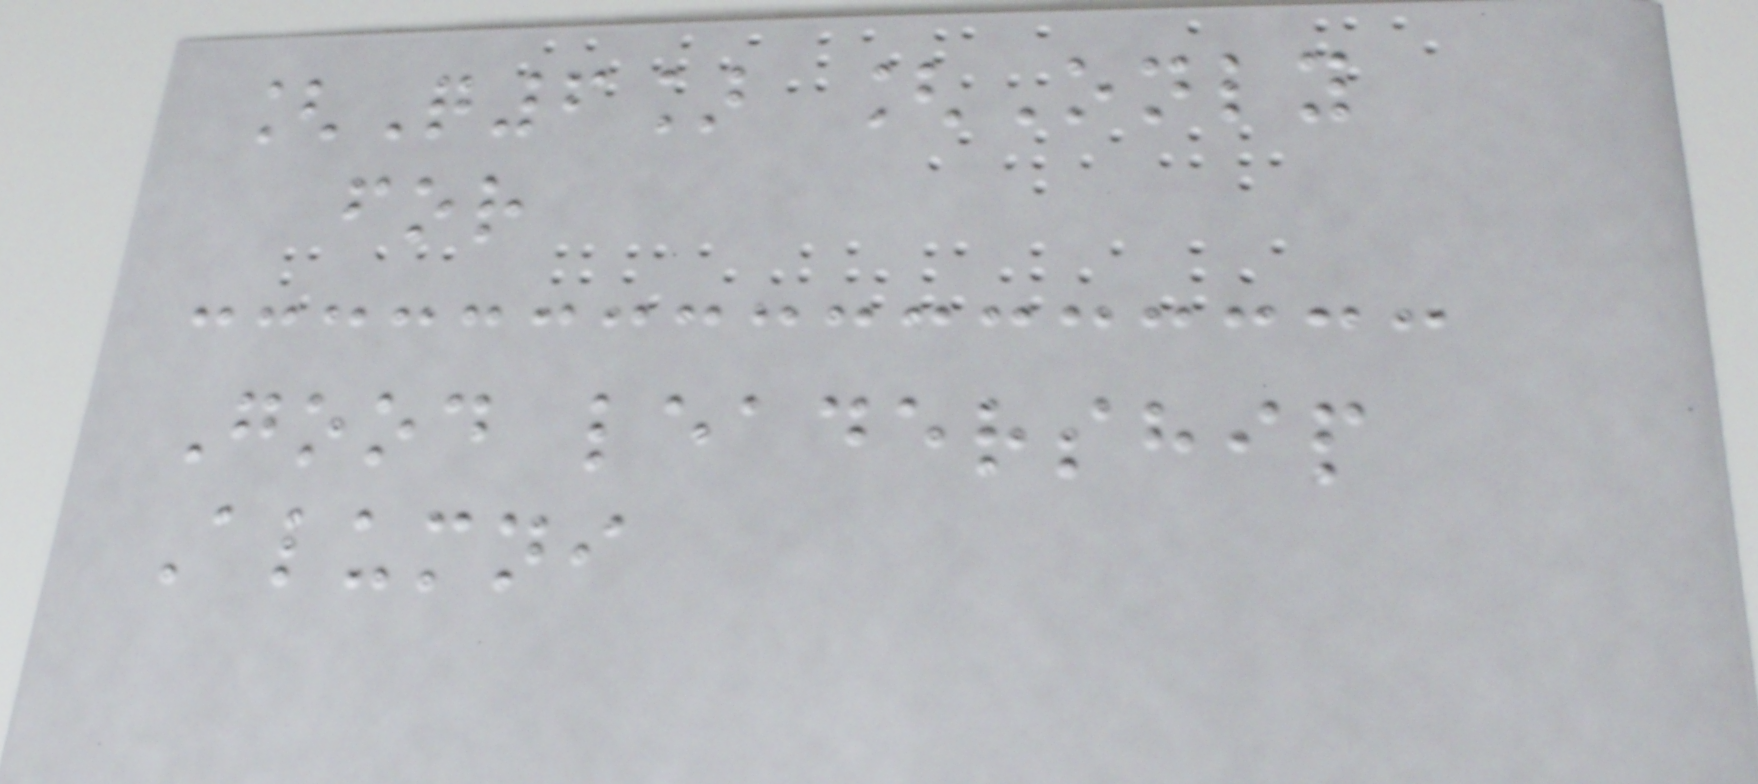[Q6] [Only
for
Good leadership
Alumni
